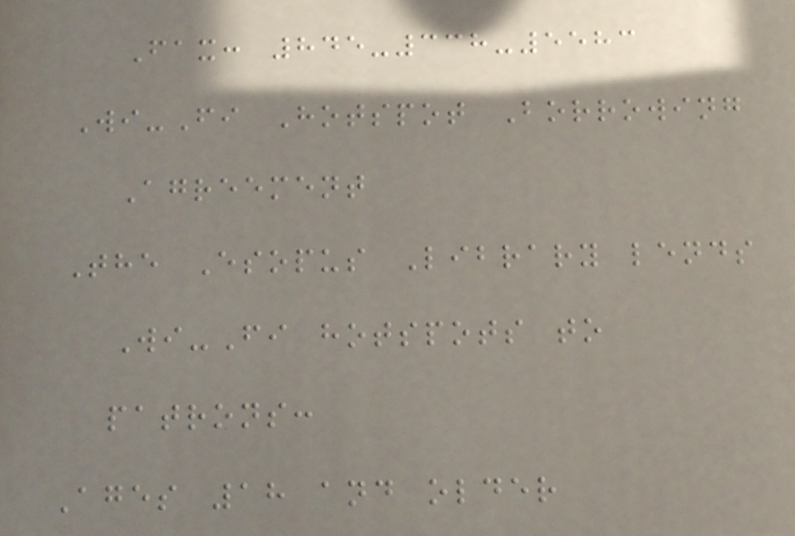Fax: 845-338-5583
Wi-Fi Hotspot Borrowing
Agreement
The Esopus Library lends
Wi-Fi hotspots to
patrons:
Ages 18 and older
